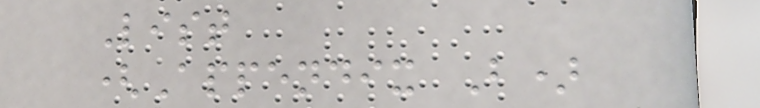List
(Appendix B)
